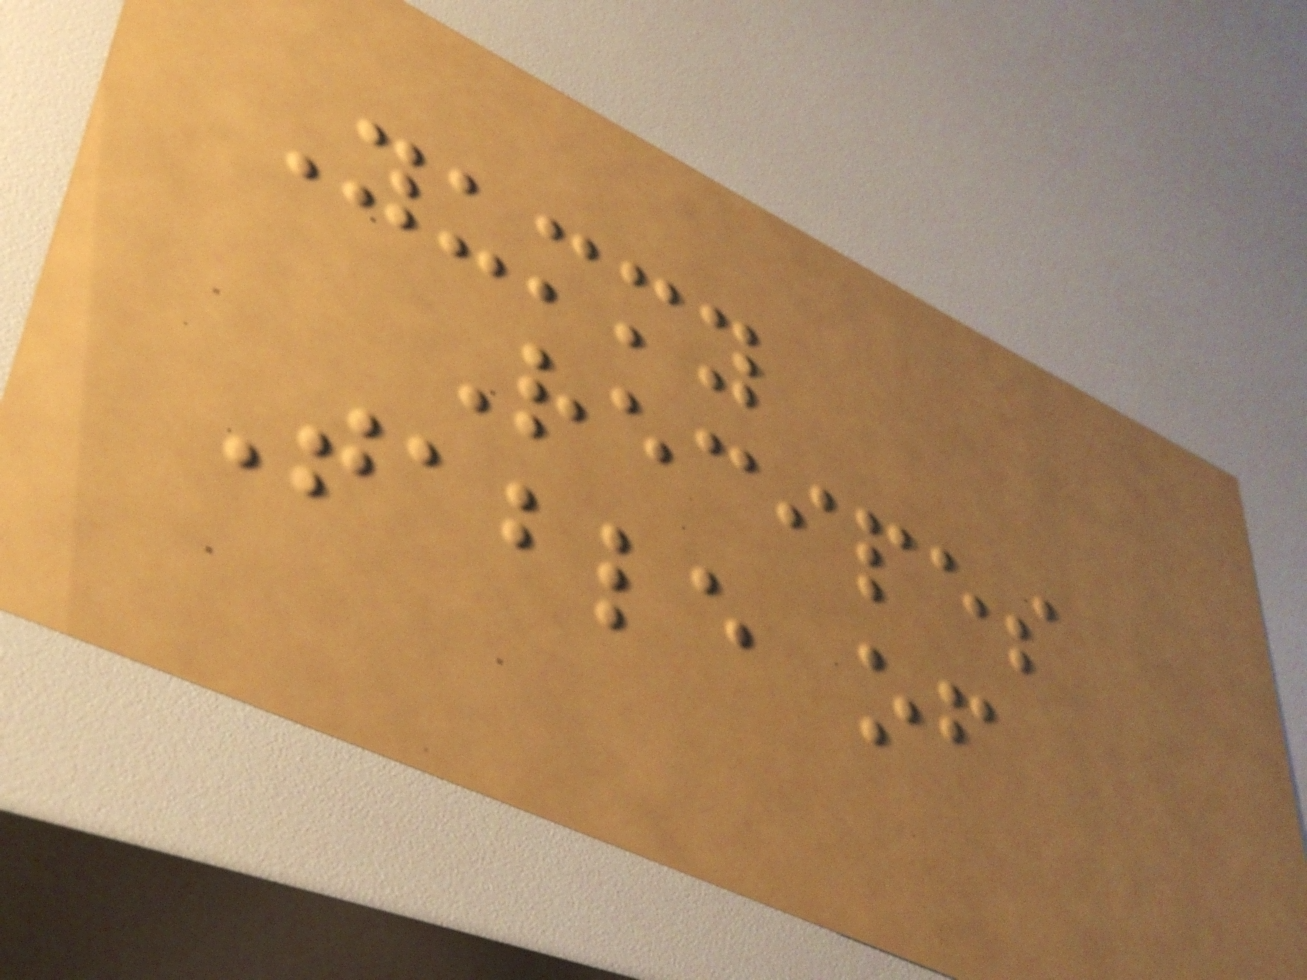Yummy
Recipes
Table of
